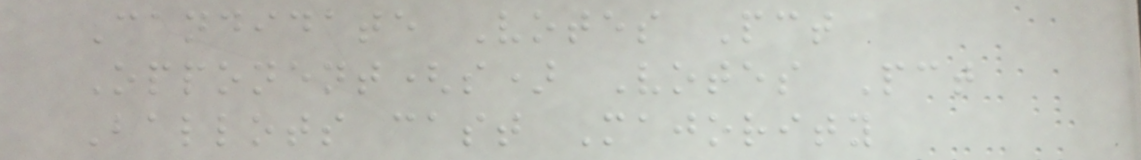Candidate Votes Pct
Opponent(s) Votes Pct
Ballots cast Majority
